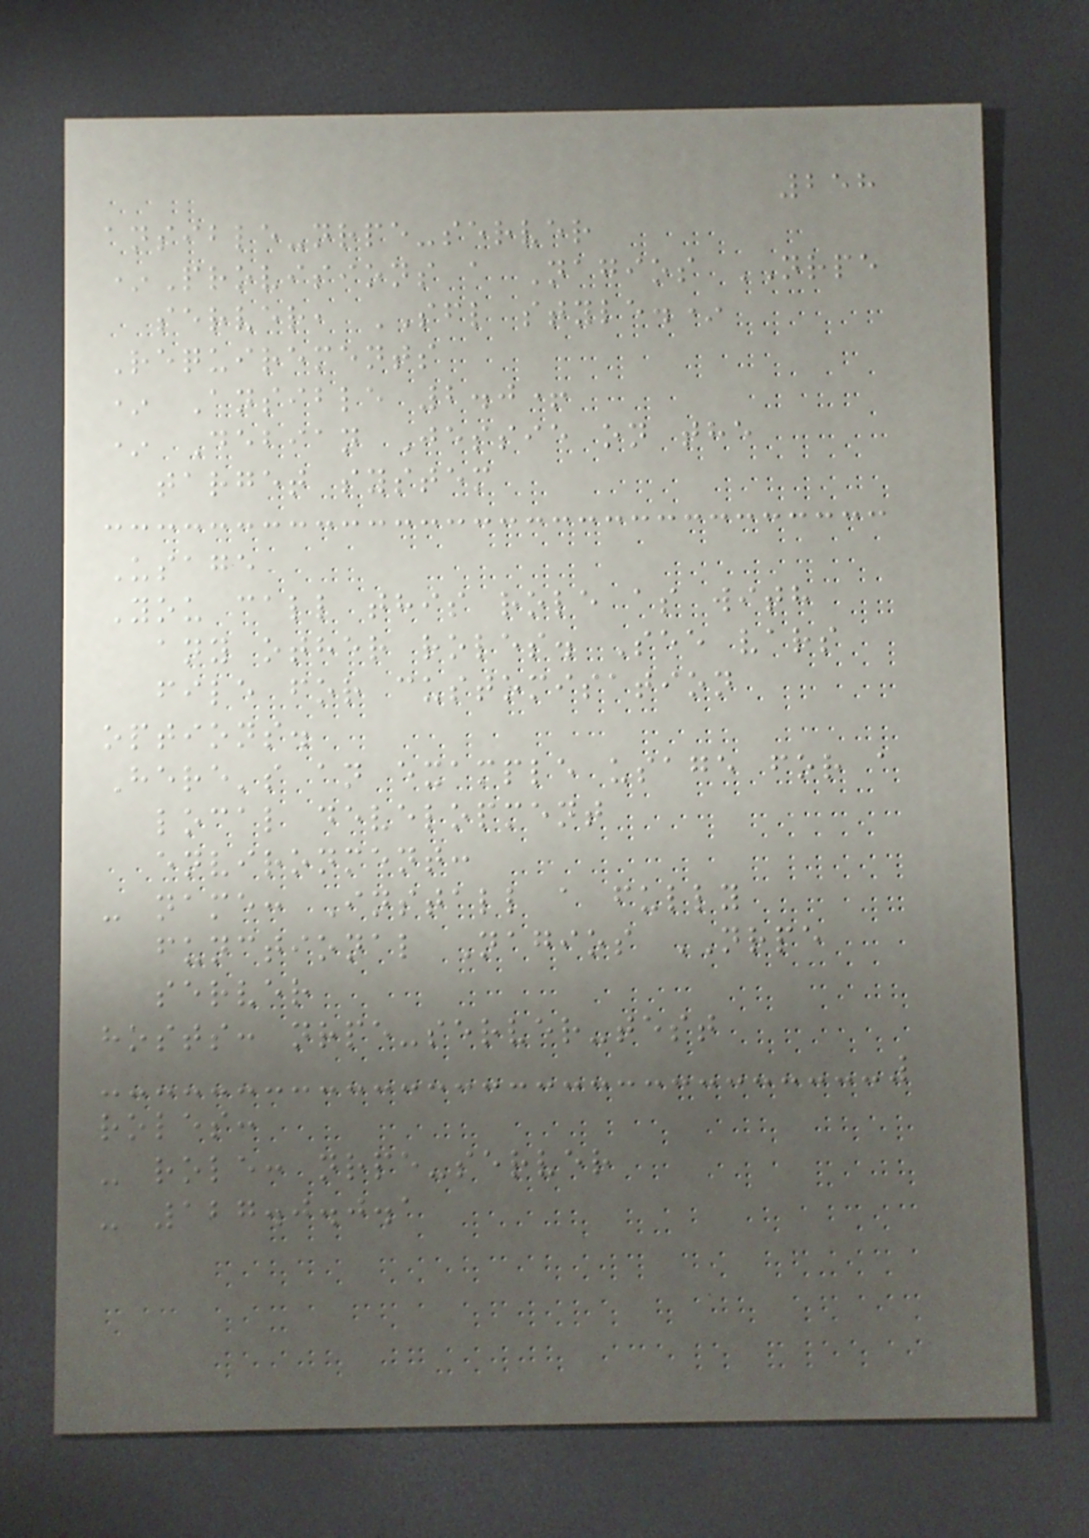258
ansible-nrpe-server
*Provisions a Nagios NRPE
server, SFL style.*
Requirements
* Ansible 2.0+
* Debian Jessie on the
target system
Usage
You call this role as with
any other roles. See vars
file for customisation
options.
Here's an example usage for a
local development
environment:
- name: Install a fully
functional Nagios NRPE
server
hosts: nrpe-server-test
roles:
- role: nrpe-server
- 127.0.0.1
